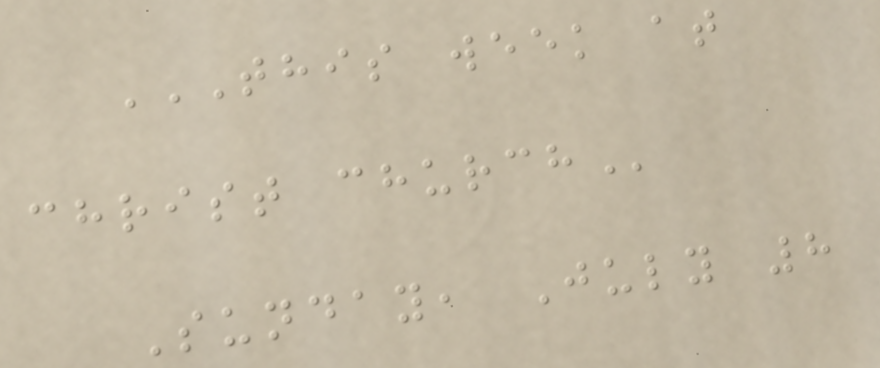THIS WEEK AT
CHRIST CHURCH
Sunday, July 8
